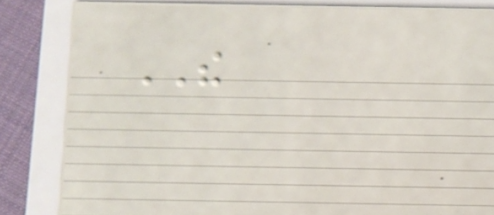THE
